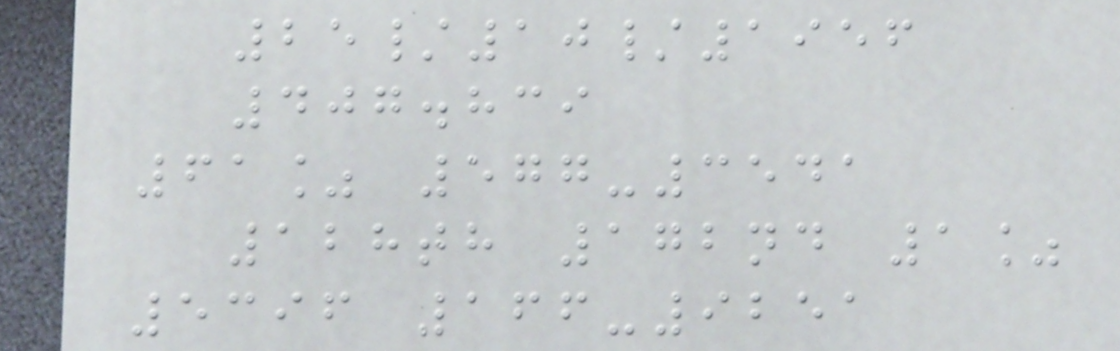25/10/1956
407.839
61% 577-3541
128th 172nd 1%
5396 166-9251
